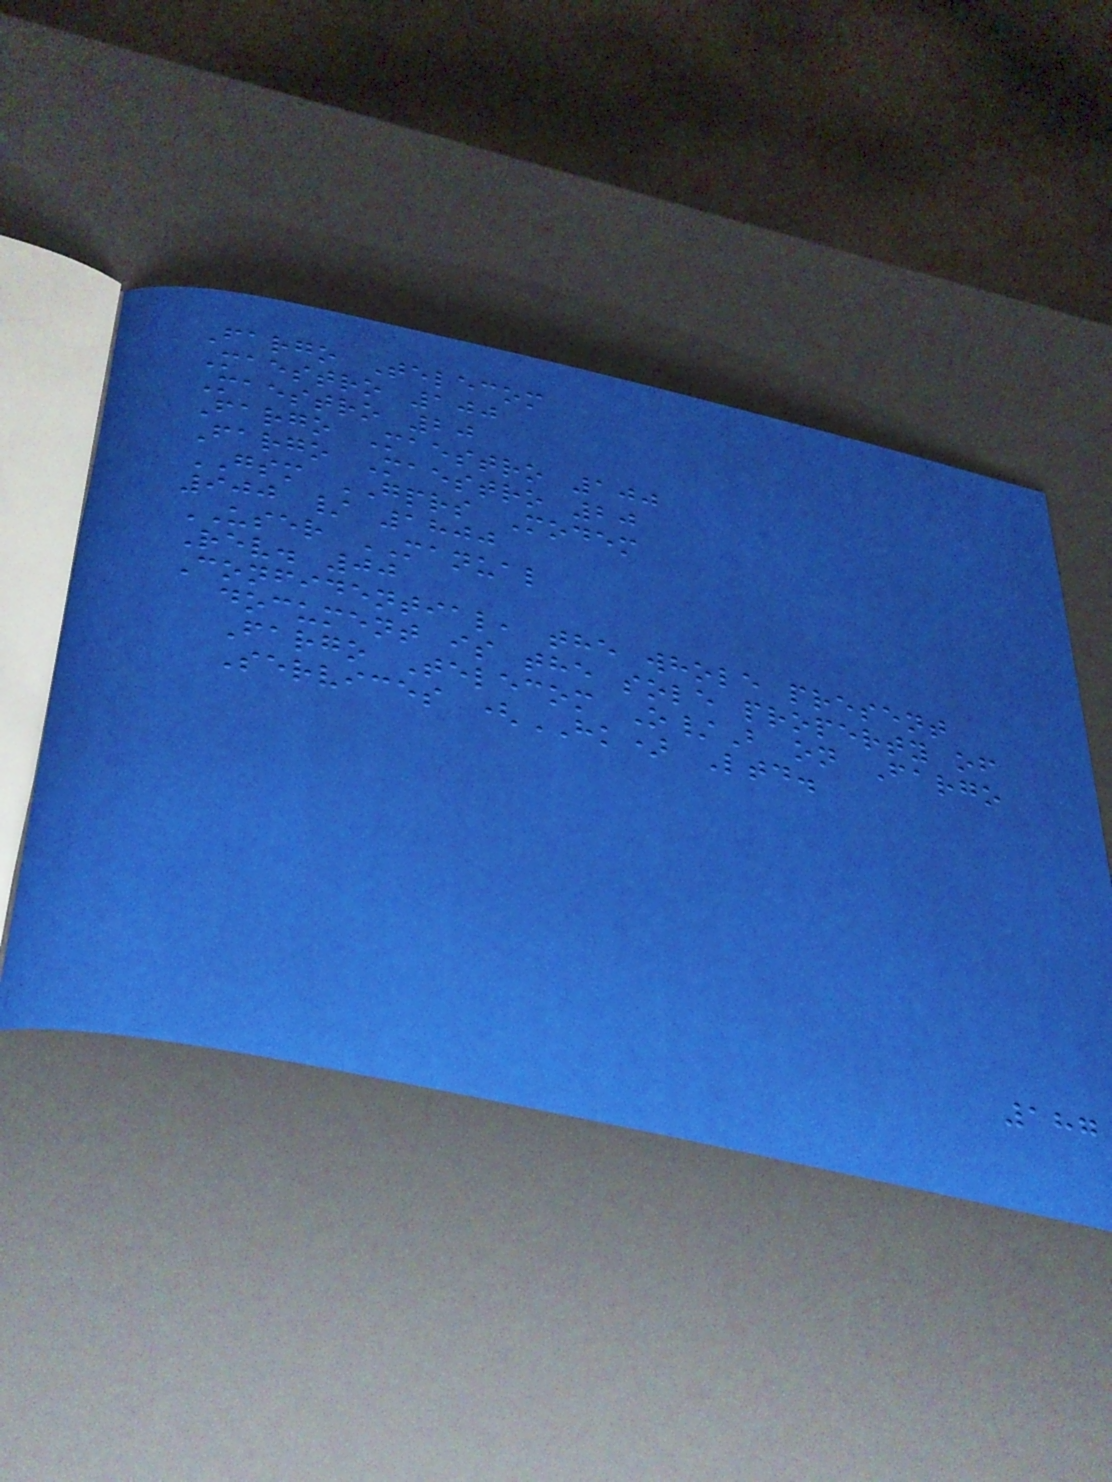Fargo Telecom
Maestro 100
Maestro 20
Fargo Maestro 100
Fargo Maestro 20
GSM GPRS Modem
900 / 1800
USER MANUAL
Rev. 00
Confidential, the whole present
document is the sole property of
Fargo Telecom O/B on Fargo
Services (HK) Ltd.
187
